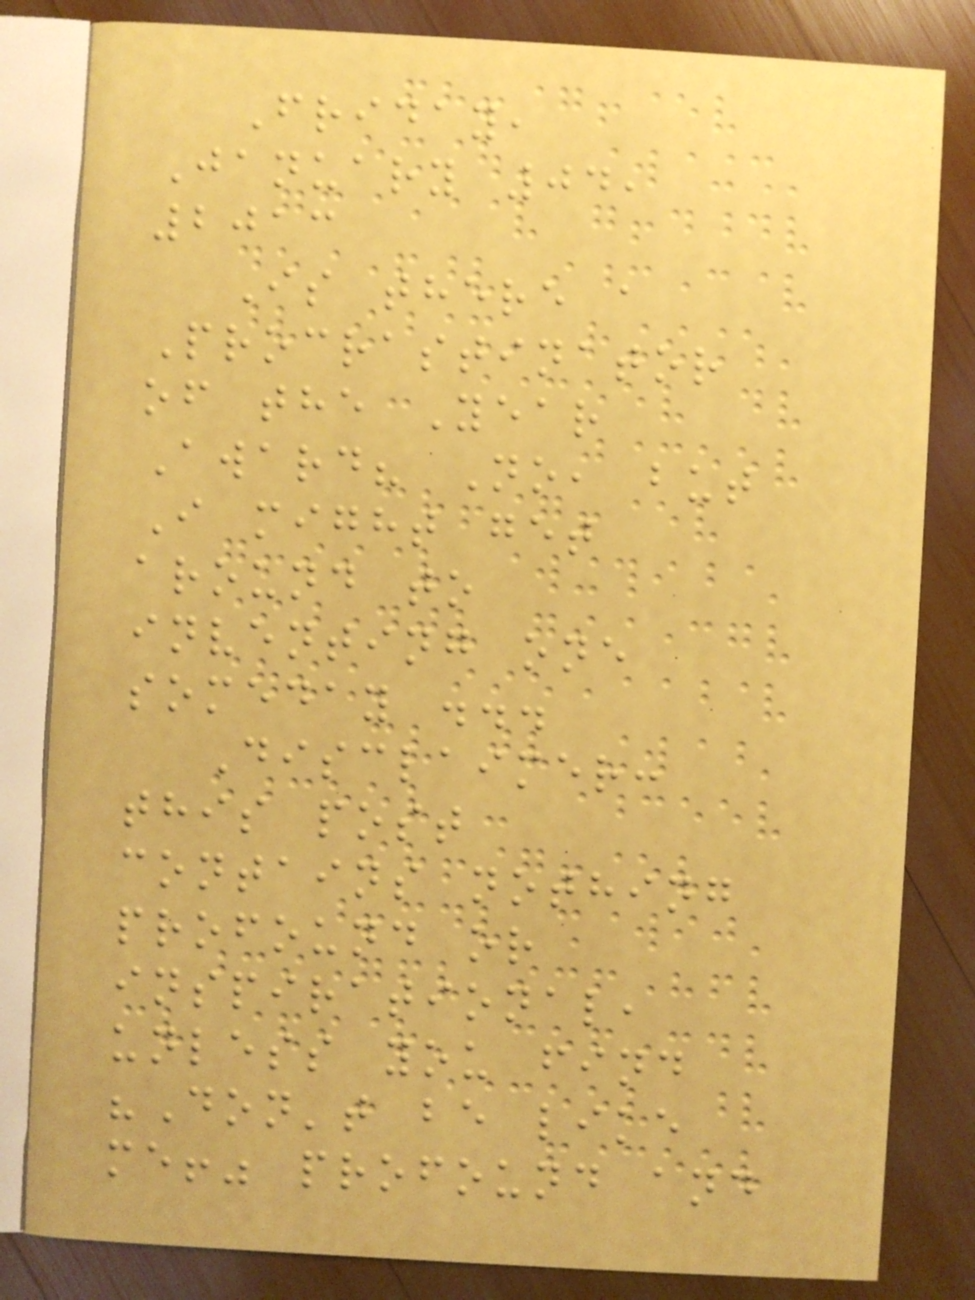Friday,
January 04,
2013
Is there a
Procrastinator
of the Year
Award? No, but
I might get
around to
inventing one
someday ...
Disclaimer:
this post
contains nothing
profound or
inspirational,
unless you find
"Don't be like
me!" profound and
